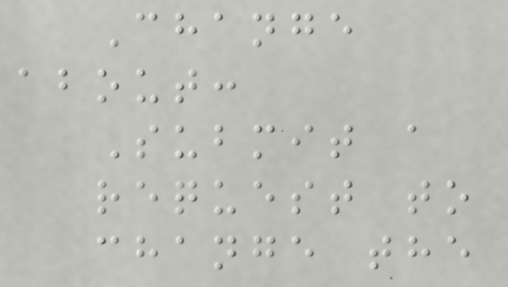Change
about:
Submit a
request to
change the
